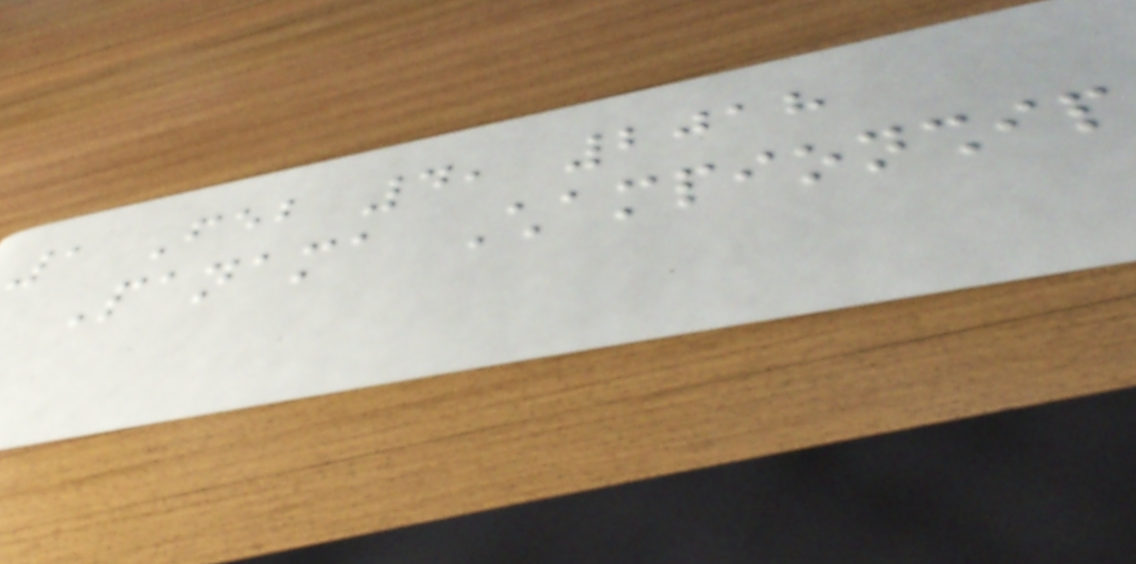1 Feb 4, 2018
Panama Championship
